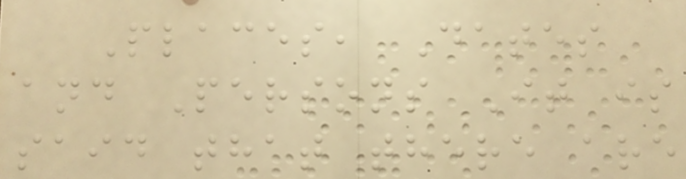Places, Dates
and Persons It is
said that there are
